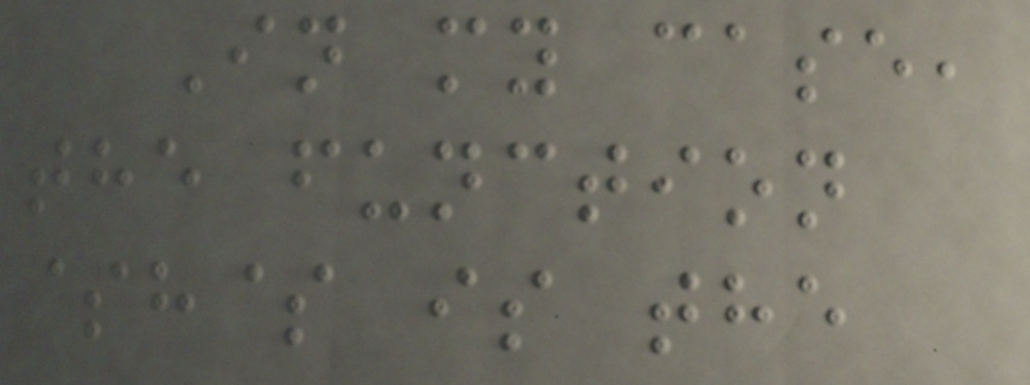In my case,
the function
$h$ is the
